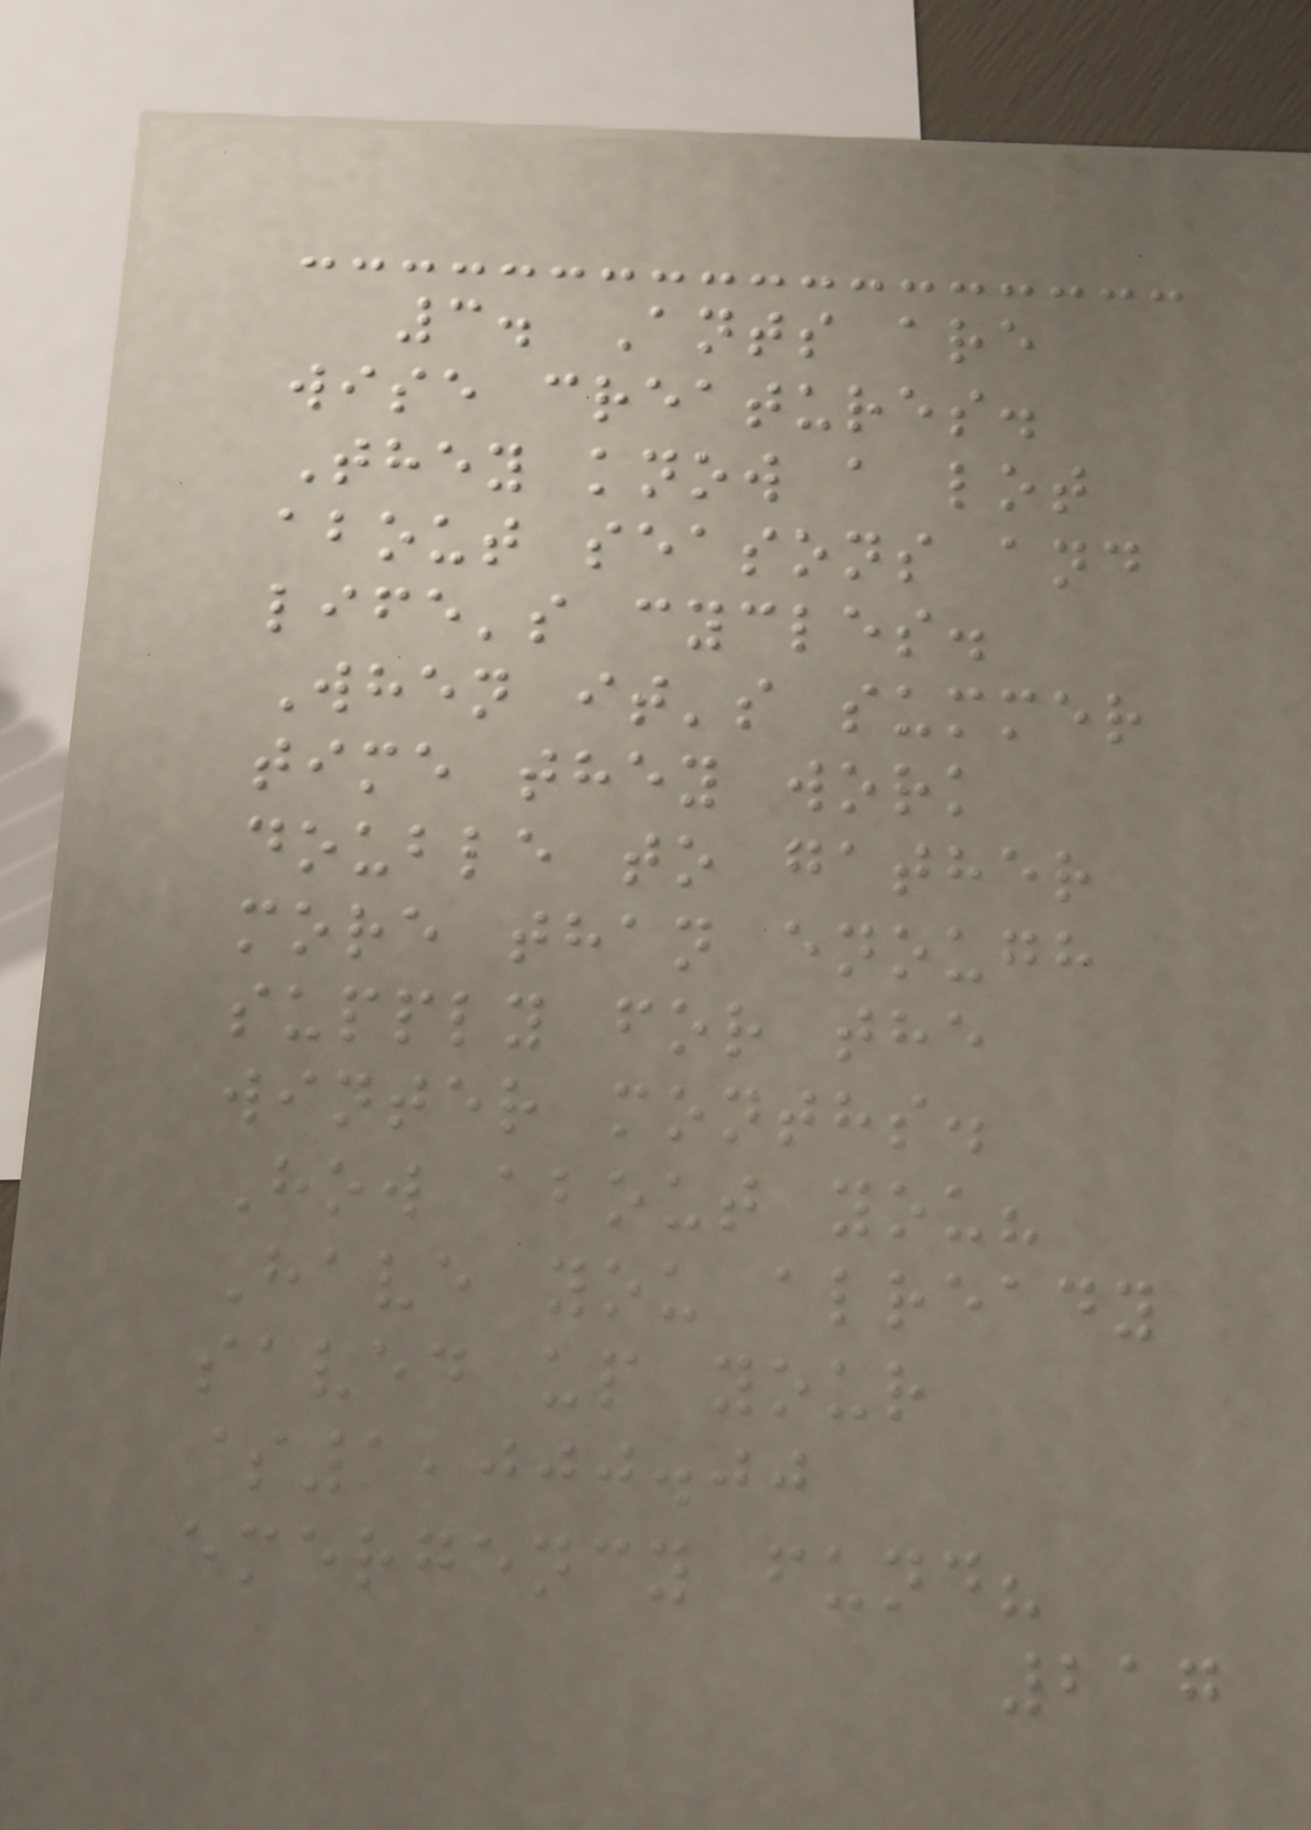3. Ants are
wise creatures.
They know a lot
about seasons and
life's cycles.
When it's summer
time they work
double to gather
more than enough
supply for the
winter months.
How about you?
Have you already
saved up your
$1,000.00
emergency fund?
217
